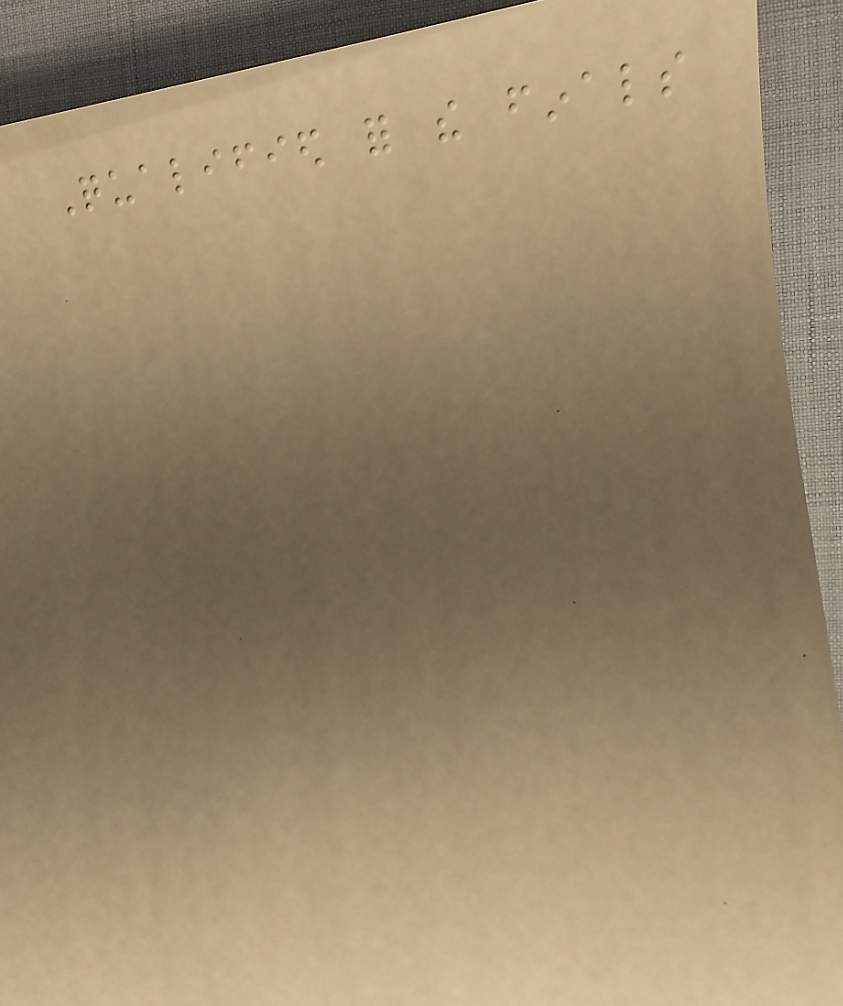Qualified for the finals
